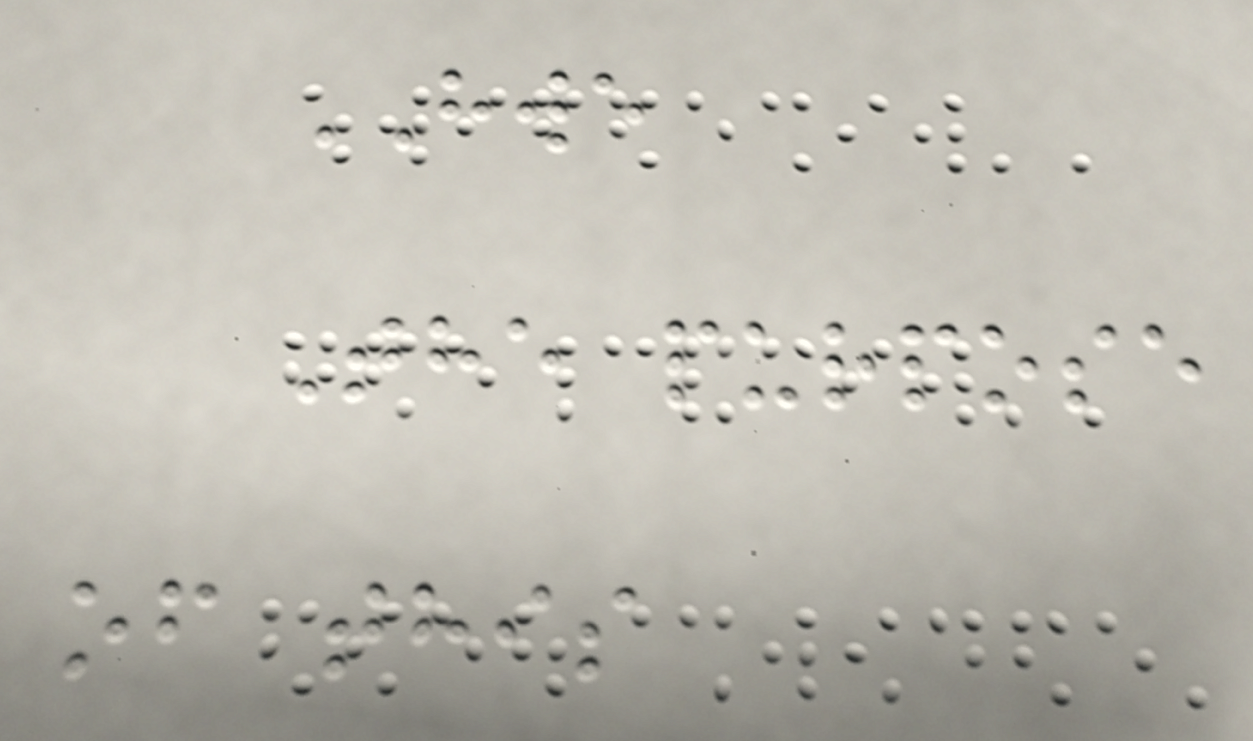HWE
The purpose
of this
